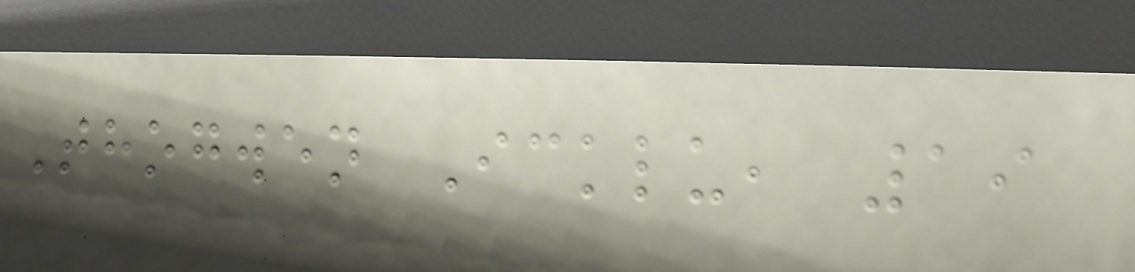Thogwen Icklu, 19
